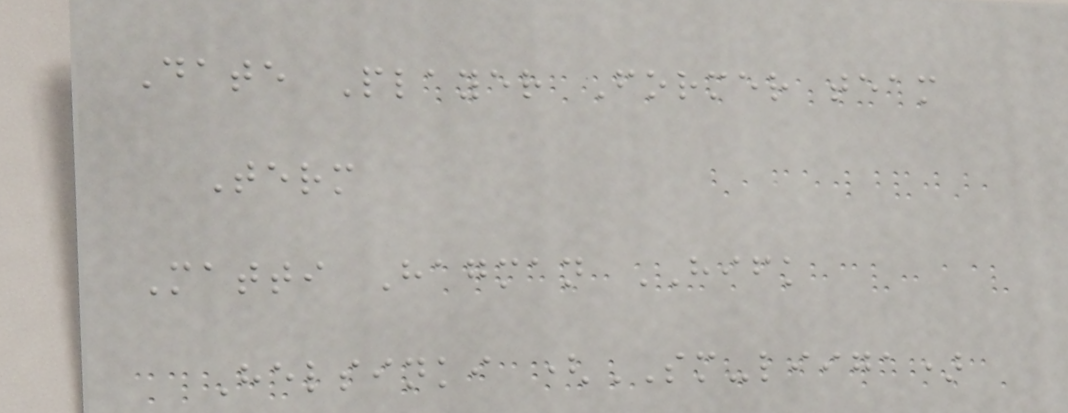Date Player Former team
Term
Matti Hagman HIFK
Helsinki (SM-liiga)
